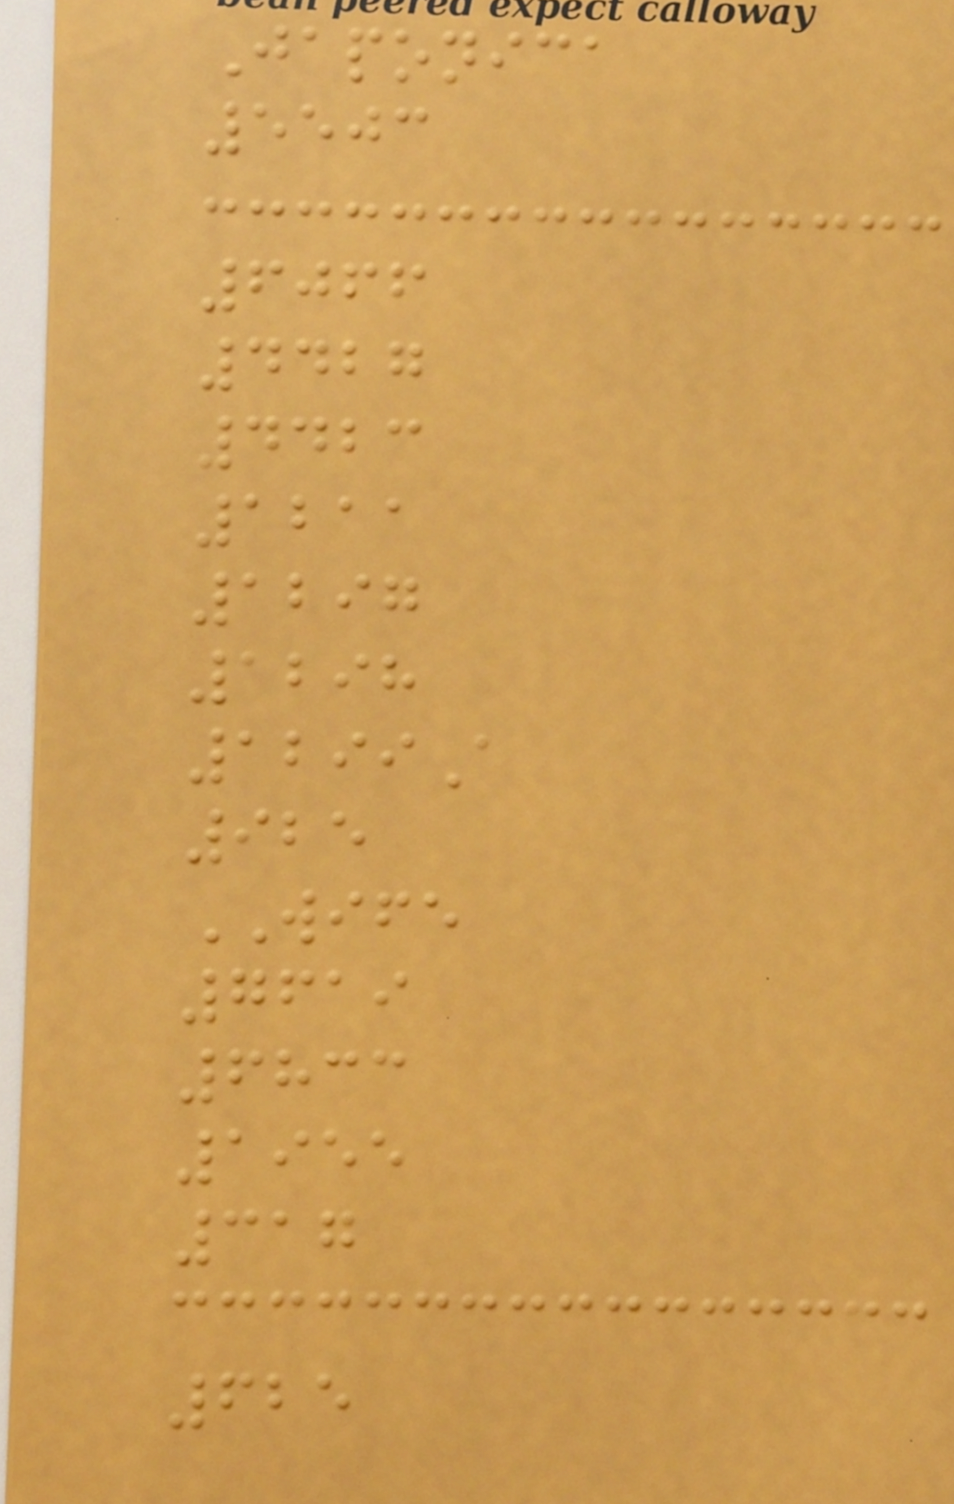Japonica
5503
6066
4427
4423
1211
1297
1298
1299A
925
WIFE
7619
6833
1955
317
625
